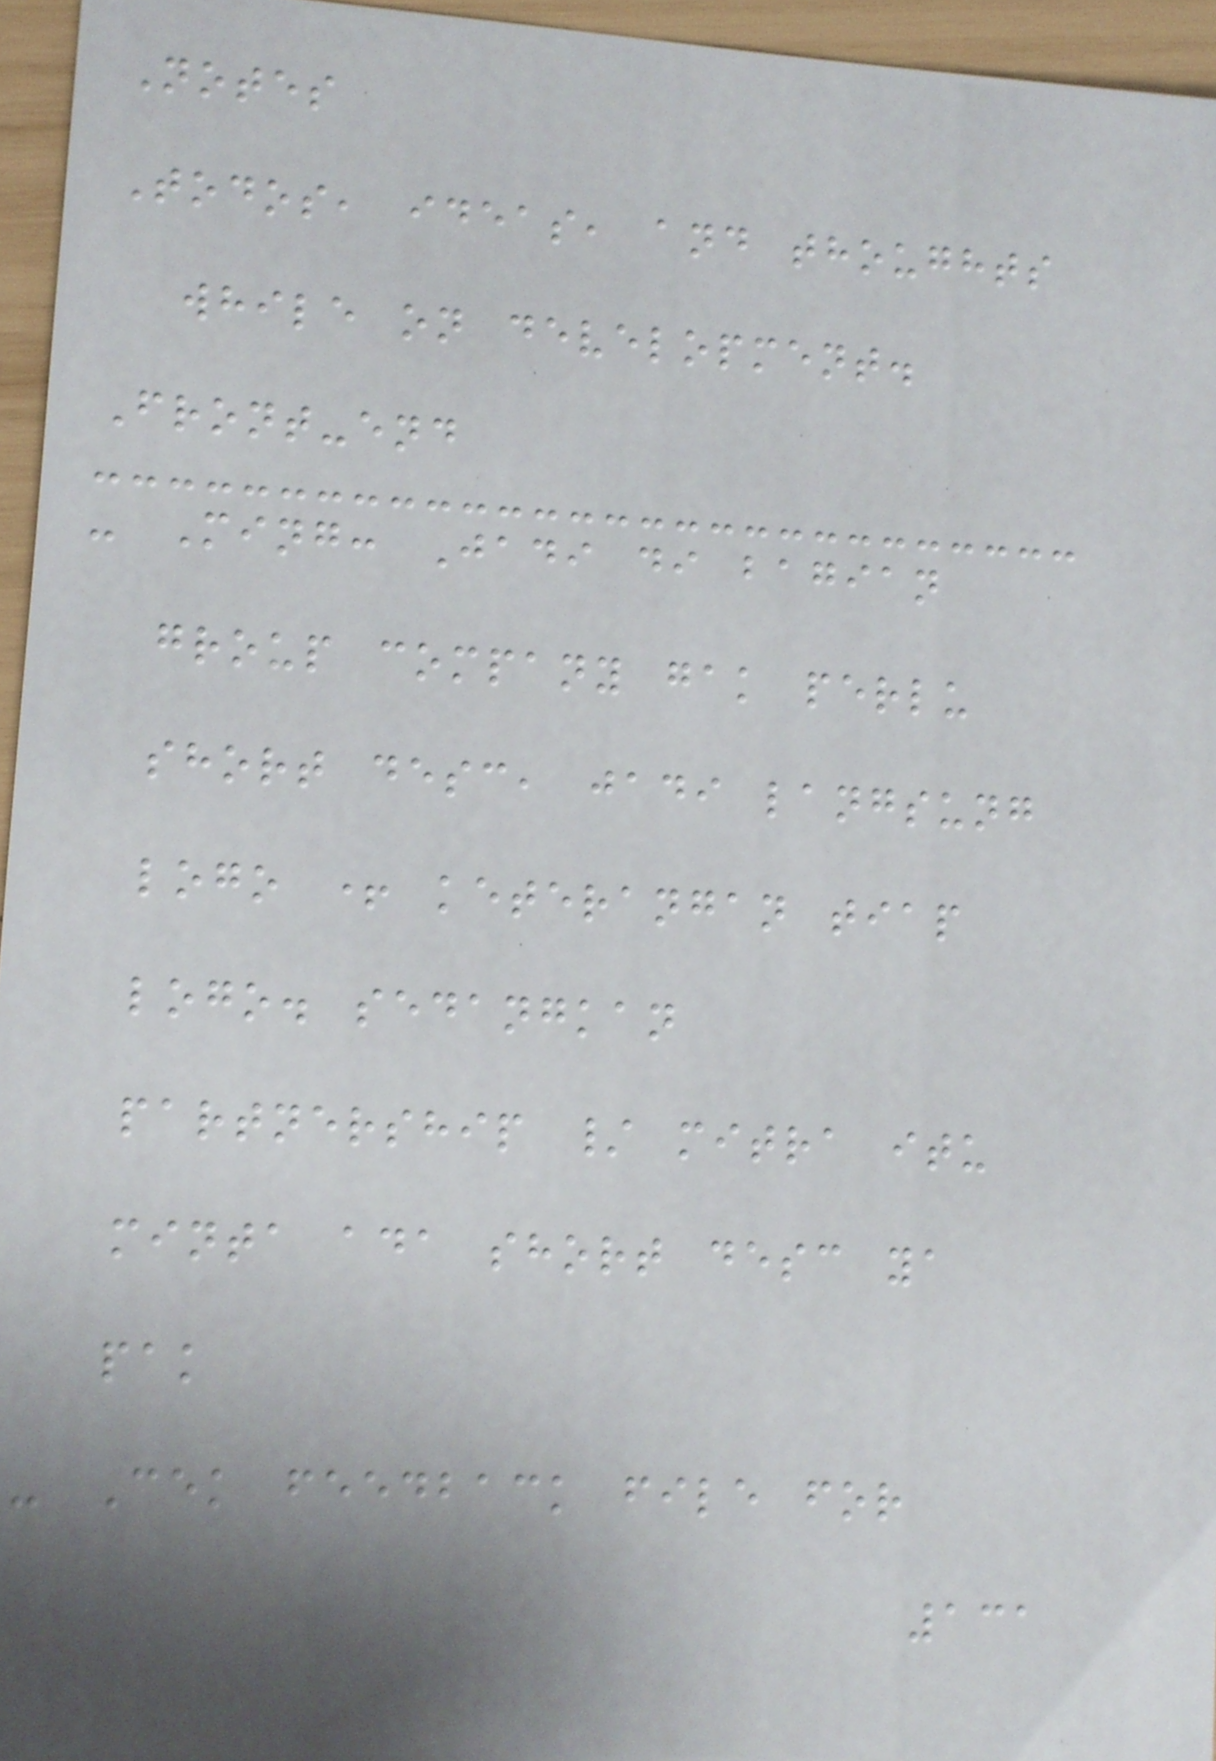Notes
Todos, ideas, and thoughts
while on development.
Front-end
- Ming: Jadi di bagian
group company gak perlu
short desc, jadi langsung
logo + keterangan tiap
logo. sedangkan
partnership / mitra itu
minta ada short desc ya
pak
- Cek feedback file for
131
